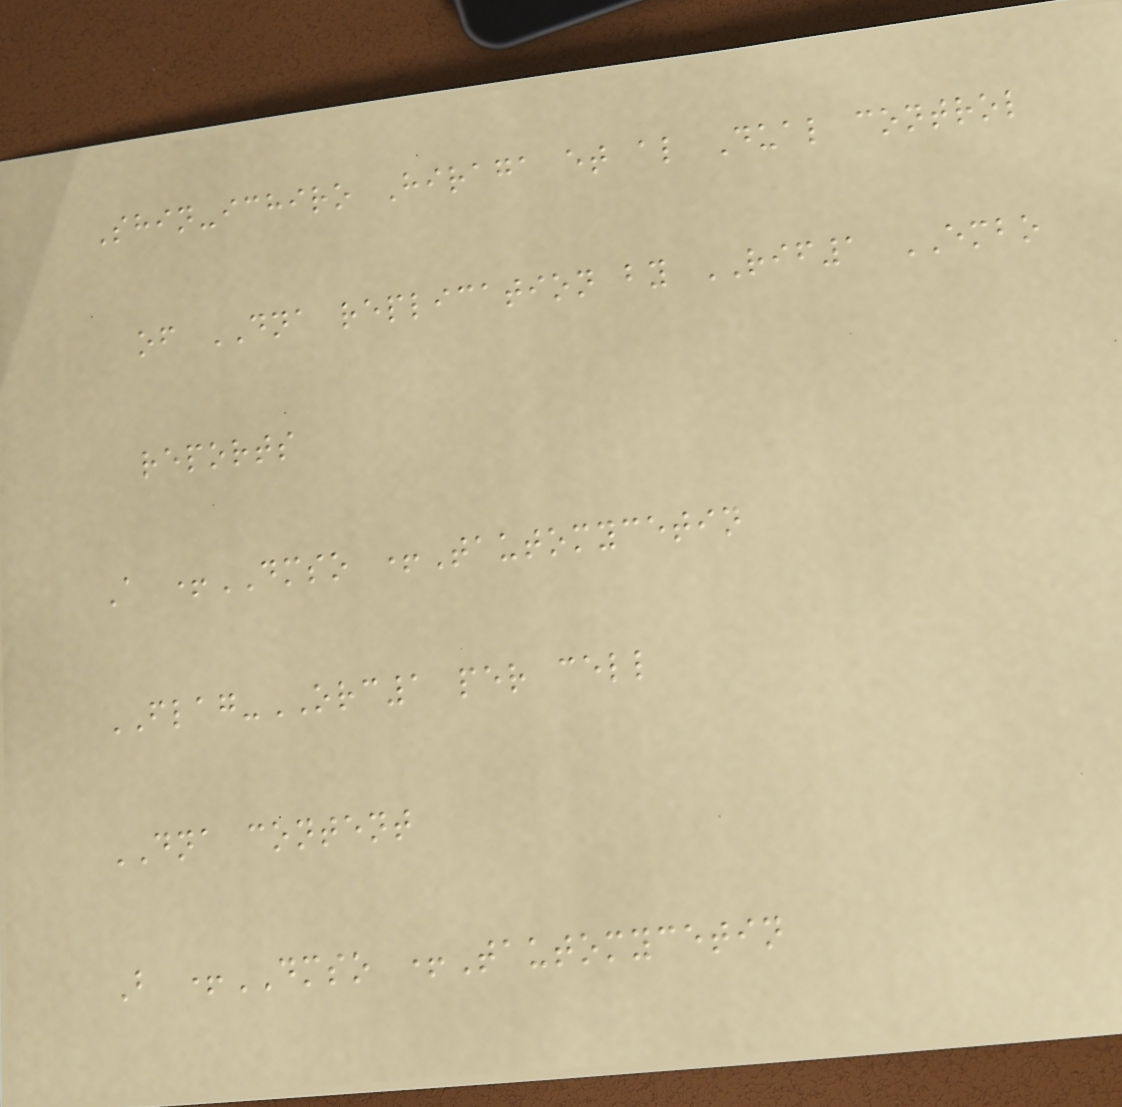Shin-ichiro Hiraga et al Dual control
of DNA replication by RIF1 EMBO
reports
A +DMSO +Tautomycetin
FLAG-ORC1 per cell
DNA content
B +DMSO +Tautomycetin
